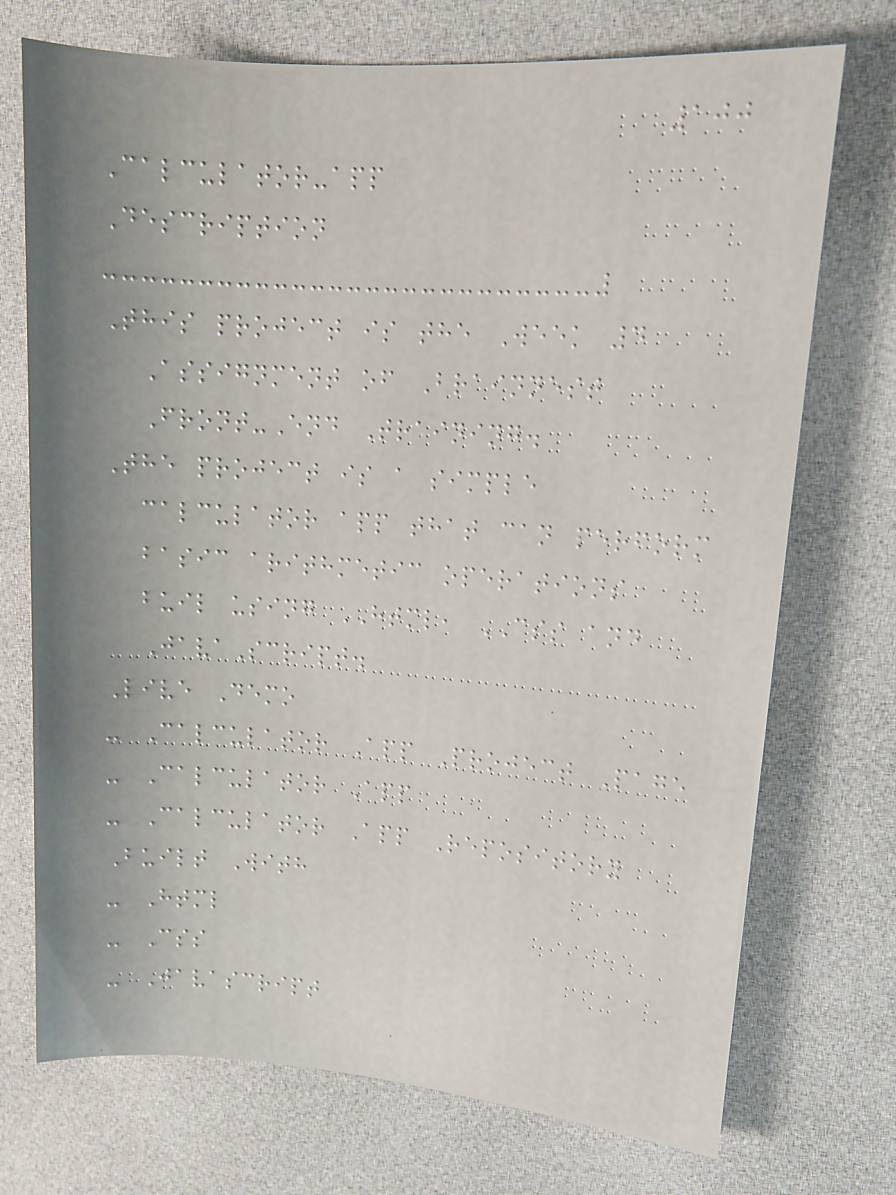100
Calculator-app
Description
This project is the Week 4
Assignment of Brainnest
Front-End Training.
The project is a simple
calculator app that can perform
basic arithmetic operations
buil using HTML, CSS and
JavaScript.
Live Demo
- Calculator App Project Page
- Calculator App
- Calculator App Repository
Built With
- Html
- Css
- Javascript
